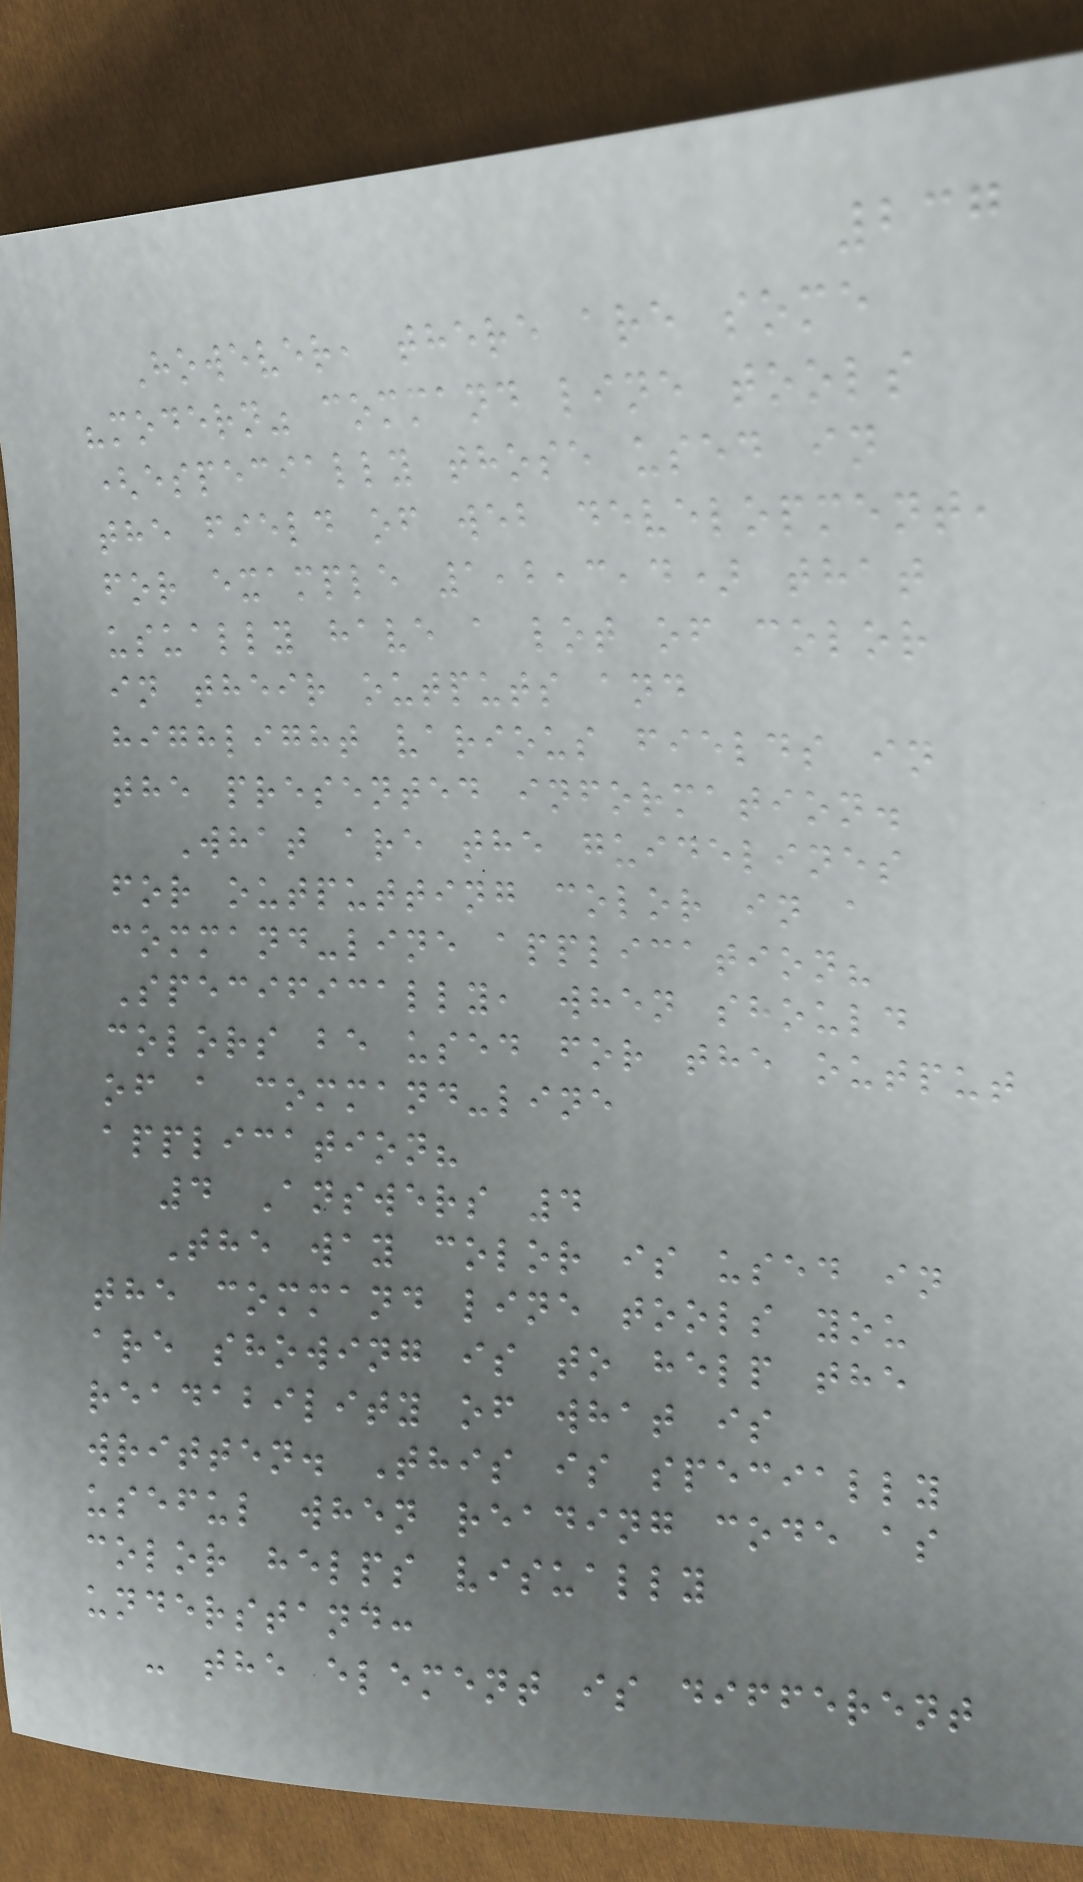237
However, there are some
"modern" command line tools
(especially those used in
the field of web development,
for example 1,2,3,4) that
usually have a lot of color
in their outputs and
highlight various fields in
the presented information.
What are the guidelines
for outputting color in a
command-line application?
Specifically, when should
colors be used for the output
of a command-line
application?
4 Answers 4
The way color is used in
the command line tools you
are showing is to help the
readability of what is
written. This is specially
useful when reading code as
color helps visually
understand:
- the element is different
